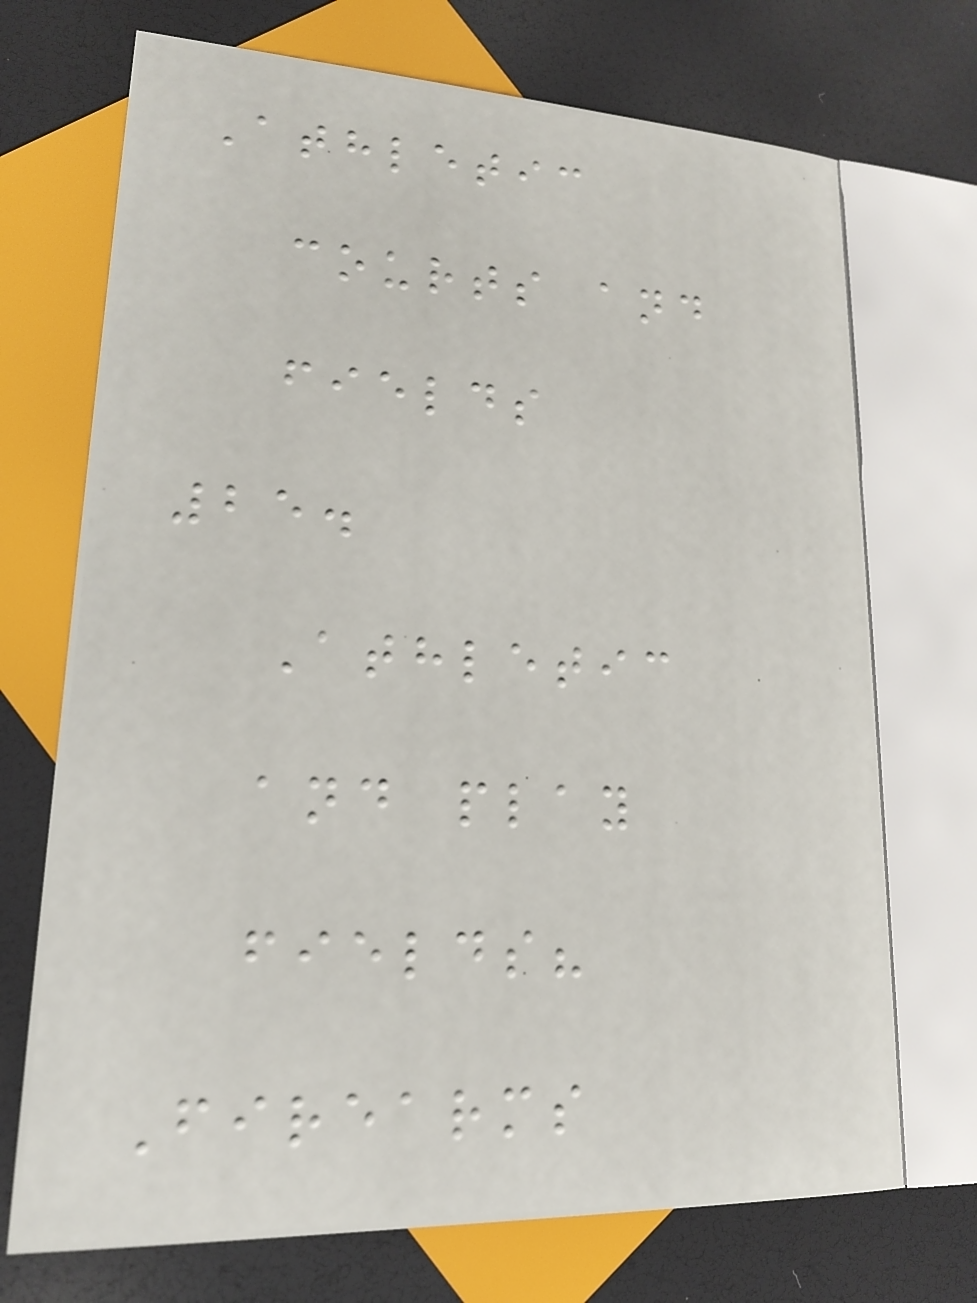Athletic
courts and
fields
25.
Athletic
and play
fields?
Firearms
